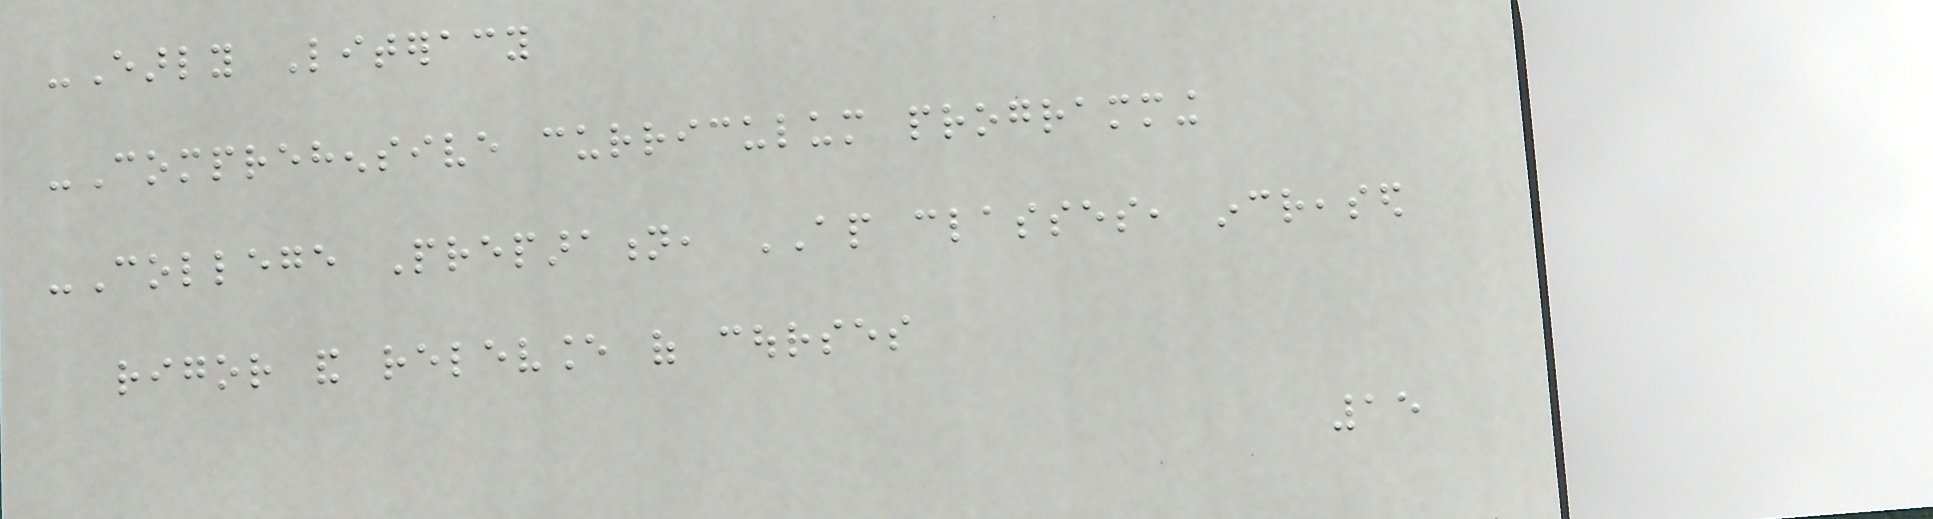-Early Literacy
-Comprehensive curriculum programming
-College Preparation, AP classes, increased
rigor and relevance of courses
15
